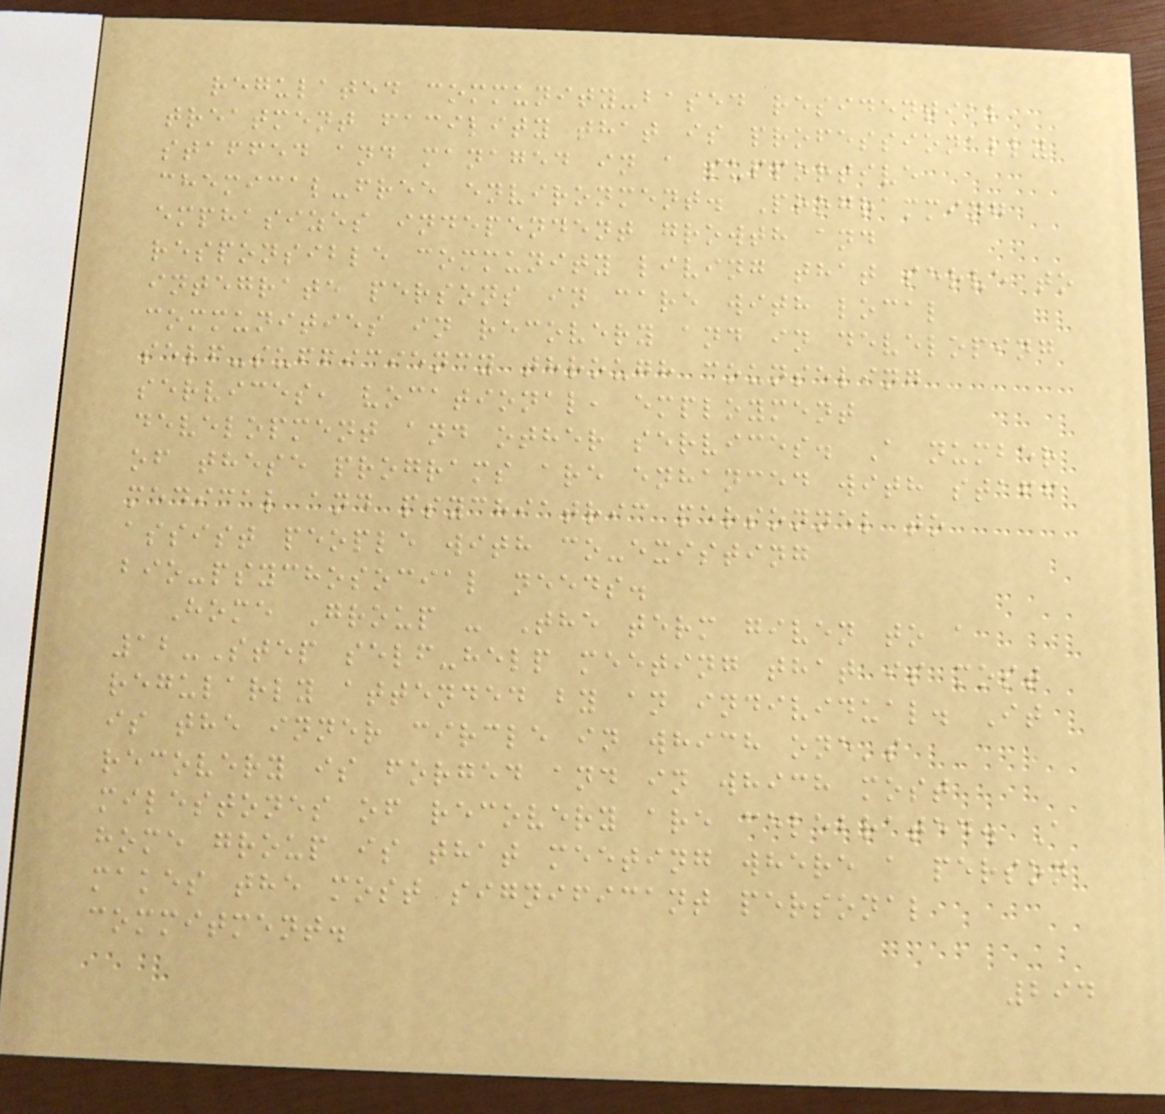regulated community-based residential
treatment facility that is professionally
staffed and managed in a supportive
chemical-free environment. Programming
emphasizes independent growth and
responsible community living that serve to
integrate persons in care with local
communities in recovery and in developing
self-sufficiency through counseling
services, vocational, employment
development and other services. A number
of these programs are enhanced with staff
medical and psychiatric personnel to
assist people with co-existing
bio-psychosocial needs.
Home Group - The term given to a
12-Step self-help meeting that is most
regularly attended by an individual. It
is the inner circle in which one's
recovery is forged and in which most
milestones of recovery are celebrated. A
home group is that meeting where a person
makes the most significant personal
commitment.
294
